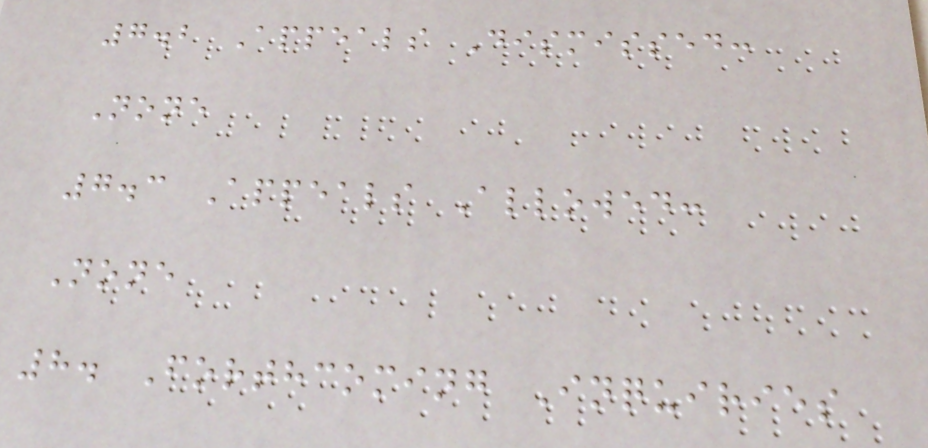7.2 Appeals Dismissed:
None
7.3 Appeals Allowed:
None
8. Forthcoming Inquiries
